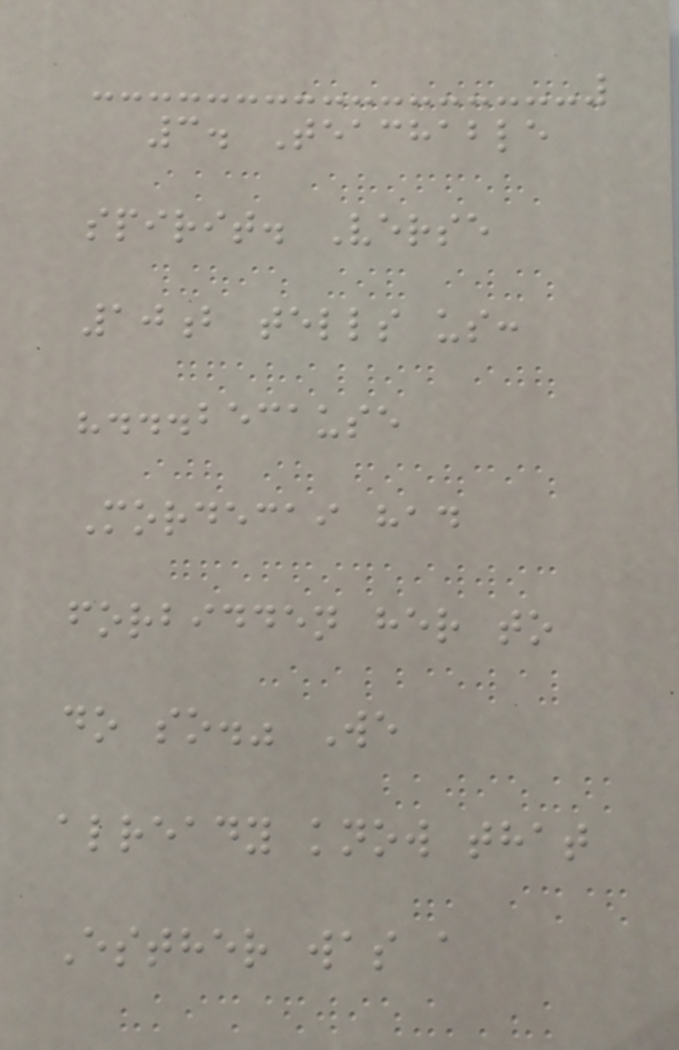3. Teachable
spirit. Verse
10b tells us:
"...because
Mordecai had
forbidden her to
do so." We
already know that
Esther was a
